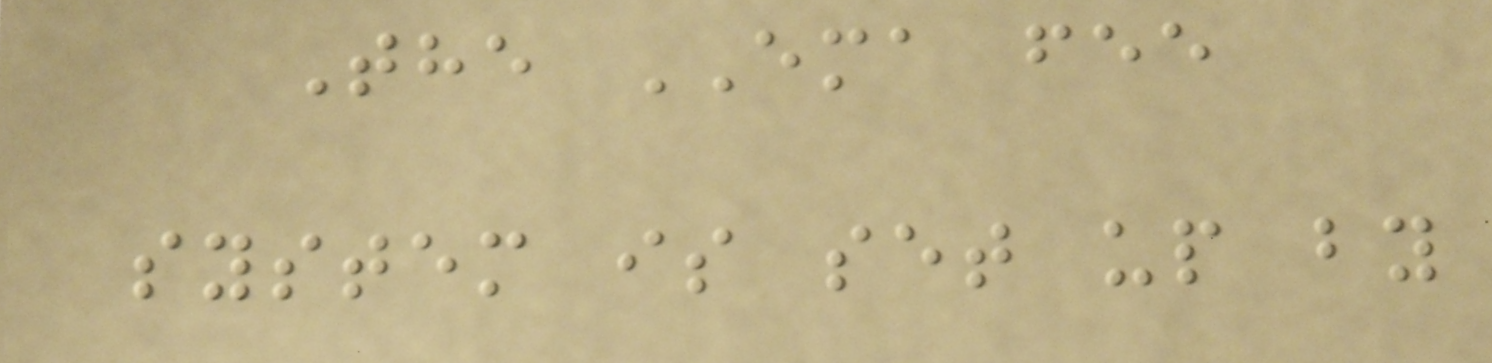The EMA fee
system is set up by
